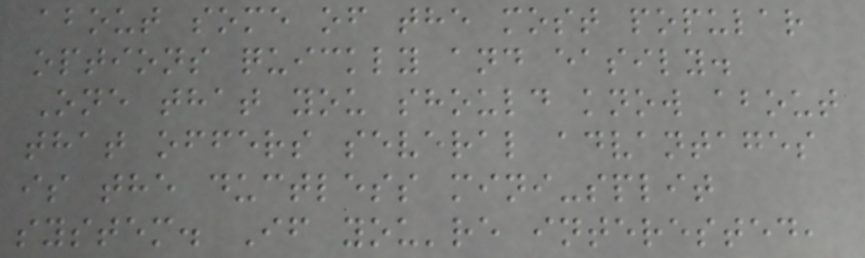about some of the most popular
options quickly and easily.
One that you should know about
that offers several advantages
is the ductless mini-split
system. If you're interested,
